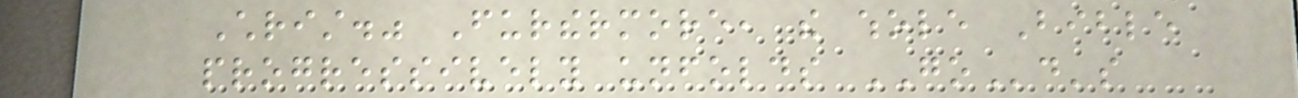Christ." Furthermore, the whole Bible
progressively unfolds GOd's
